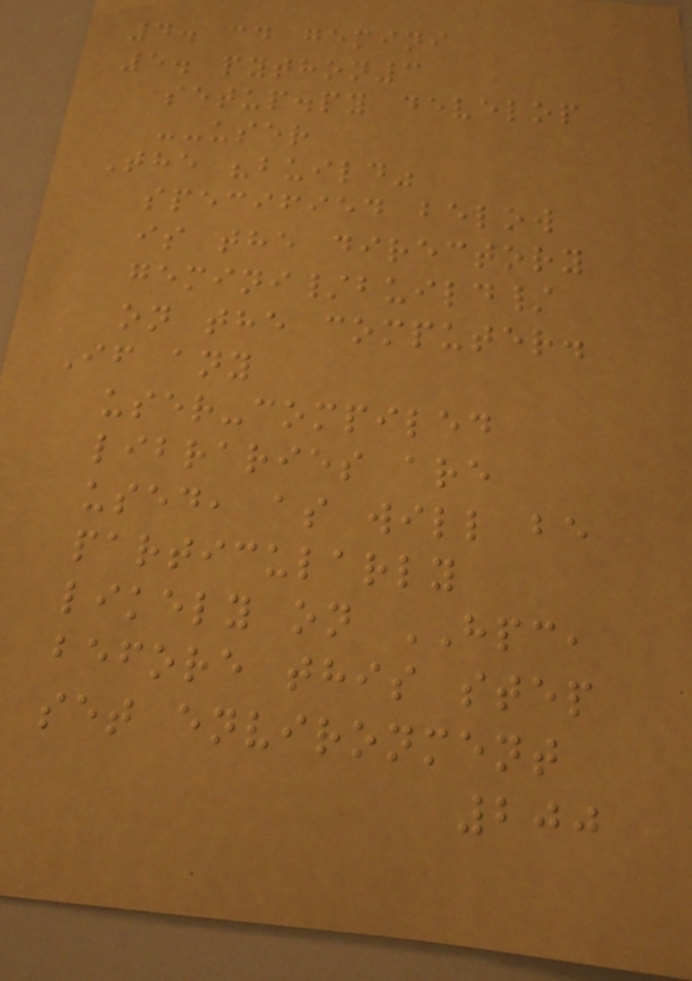4. cd gemini
5. python3
setup.py develop
--user
The "build"
specified below
is the directory
gemini/build/
on the computer.
If any
user-compiled
libraries are
used, as will be
particularly
likely on HPC,
before this step
set environment
200
